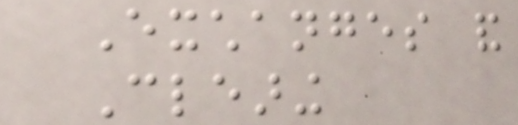Exchanges and
Clearing
